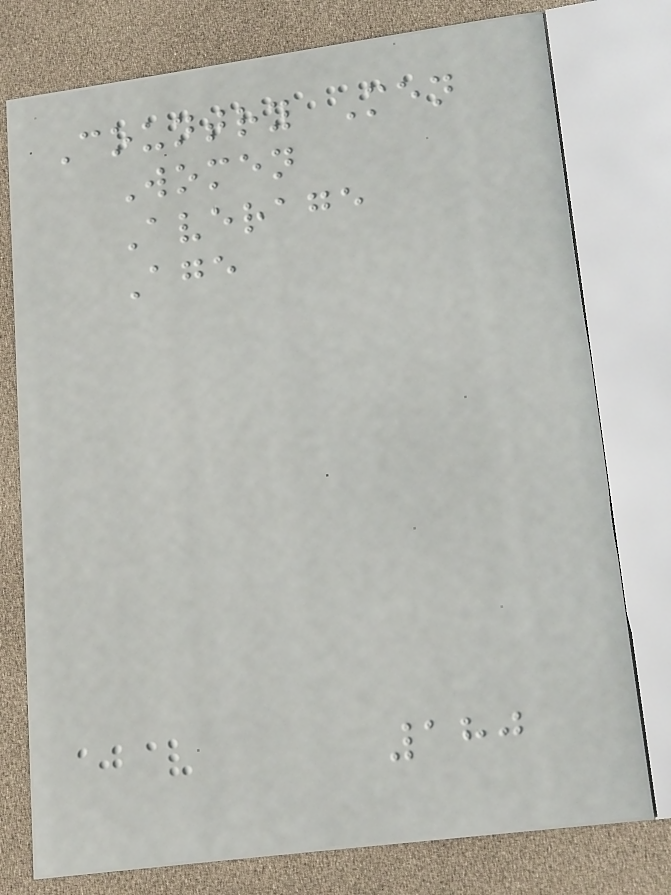Country Men
Women
Average
Age
180
